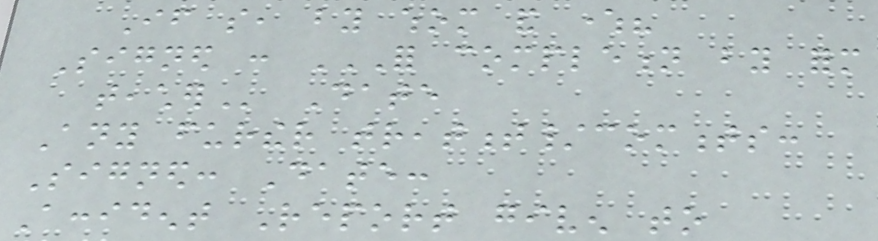If so, by whom and where?
Signed : FOR COMPLETION BY FORM
TEACHER Date
Any further treatment/comments:
Signed: Date:
Accident Report given to
